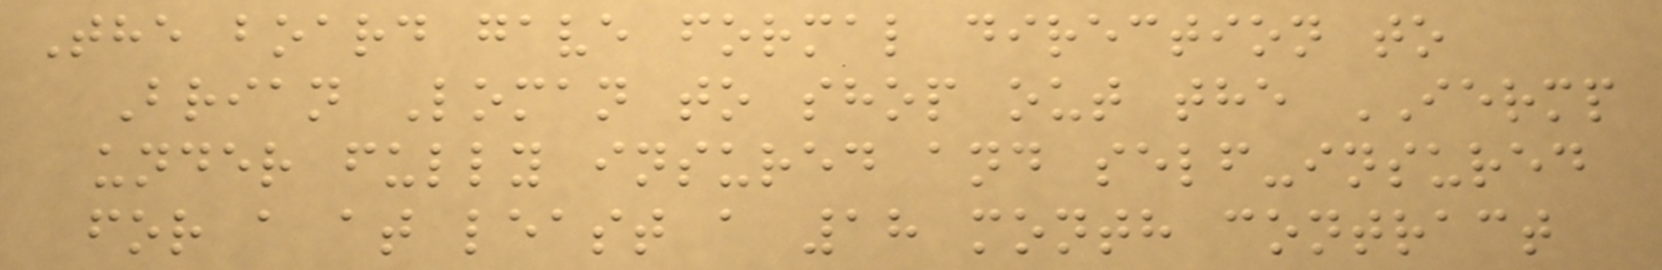The board gave formal direction to
Brian Loman to shop out the IERMP
under fully insured and self-insured
for a at least a 18 month contract
